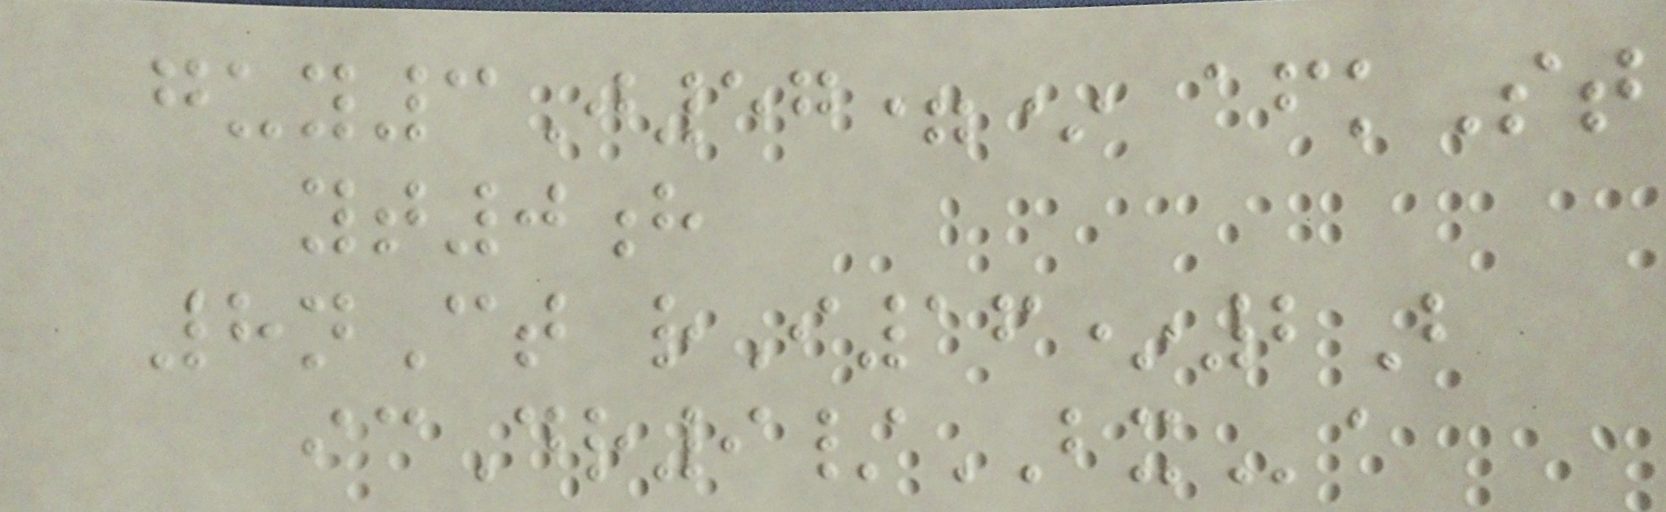guy3J57=* afkSt
yt0h
8nCt rI16*2B
icDr9/BXa
